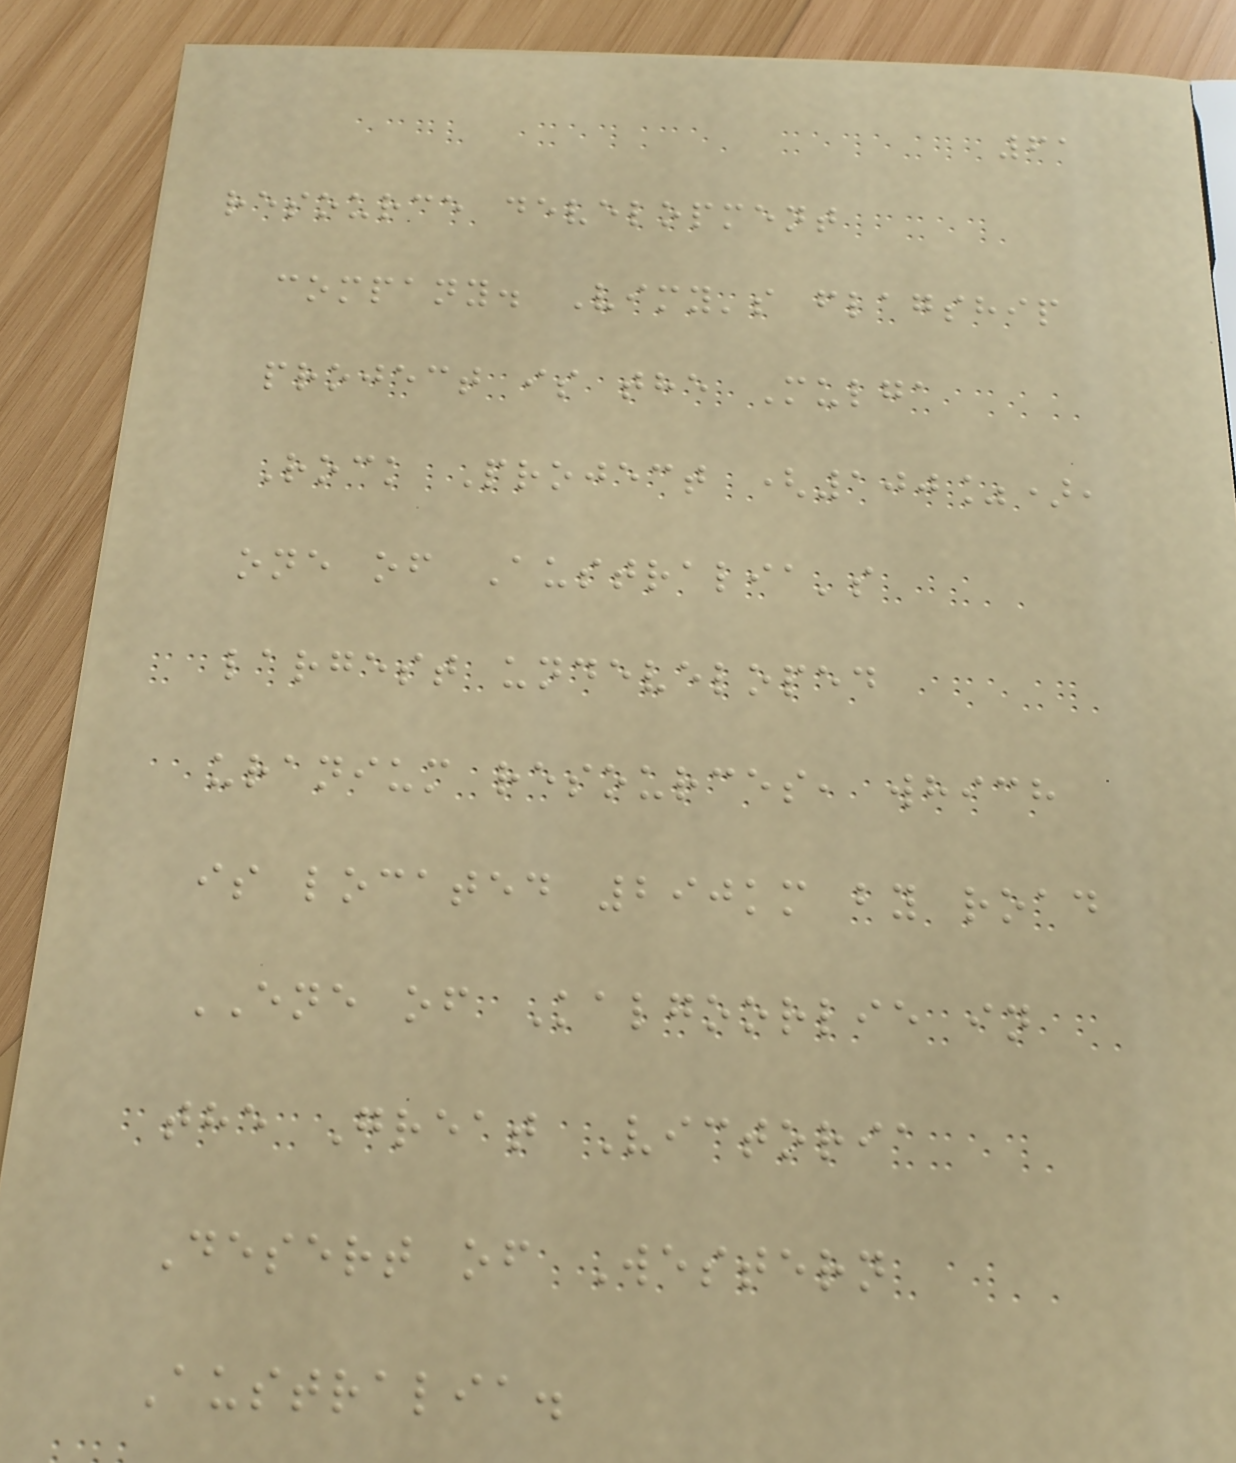61
resource development
company. Vimy's flagship
project is the Mulga
Rock Project (100%),
one of Australia's
largest undeveloped
uranium resources, which
is located 290km by road
ENE of Kalgoorlie in
the Great Victoria
Desert of Western
Australia.
